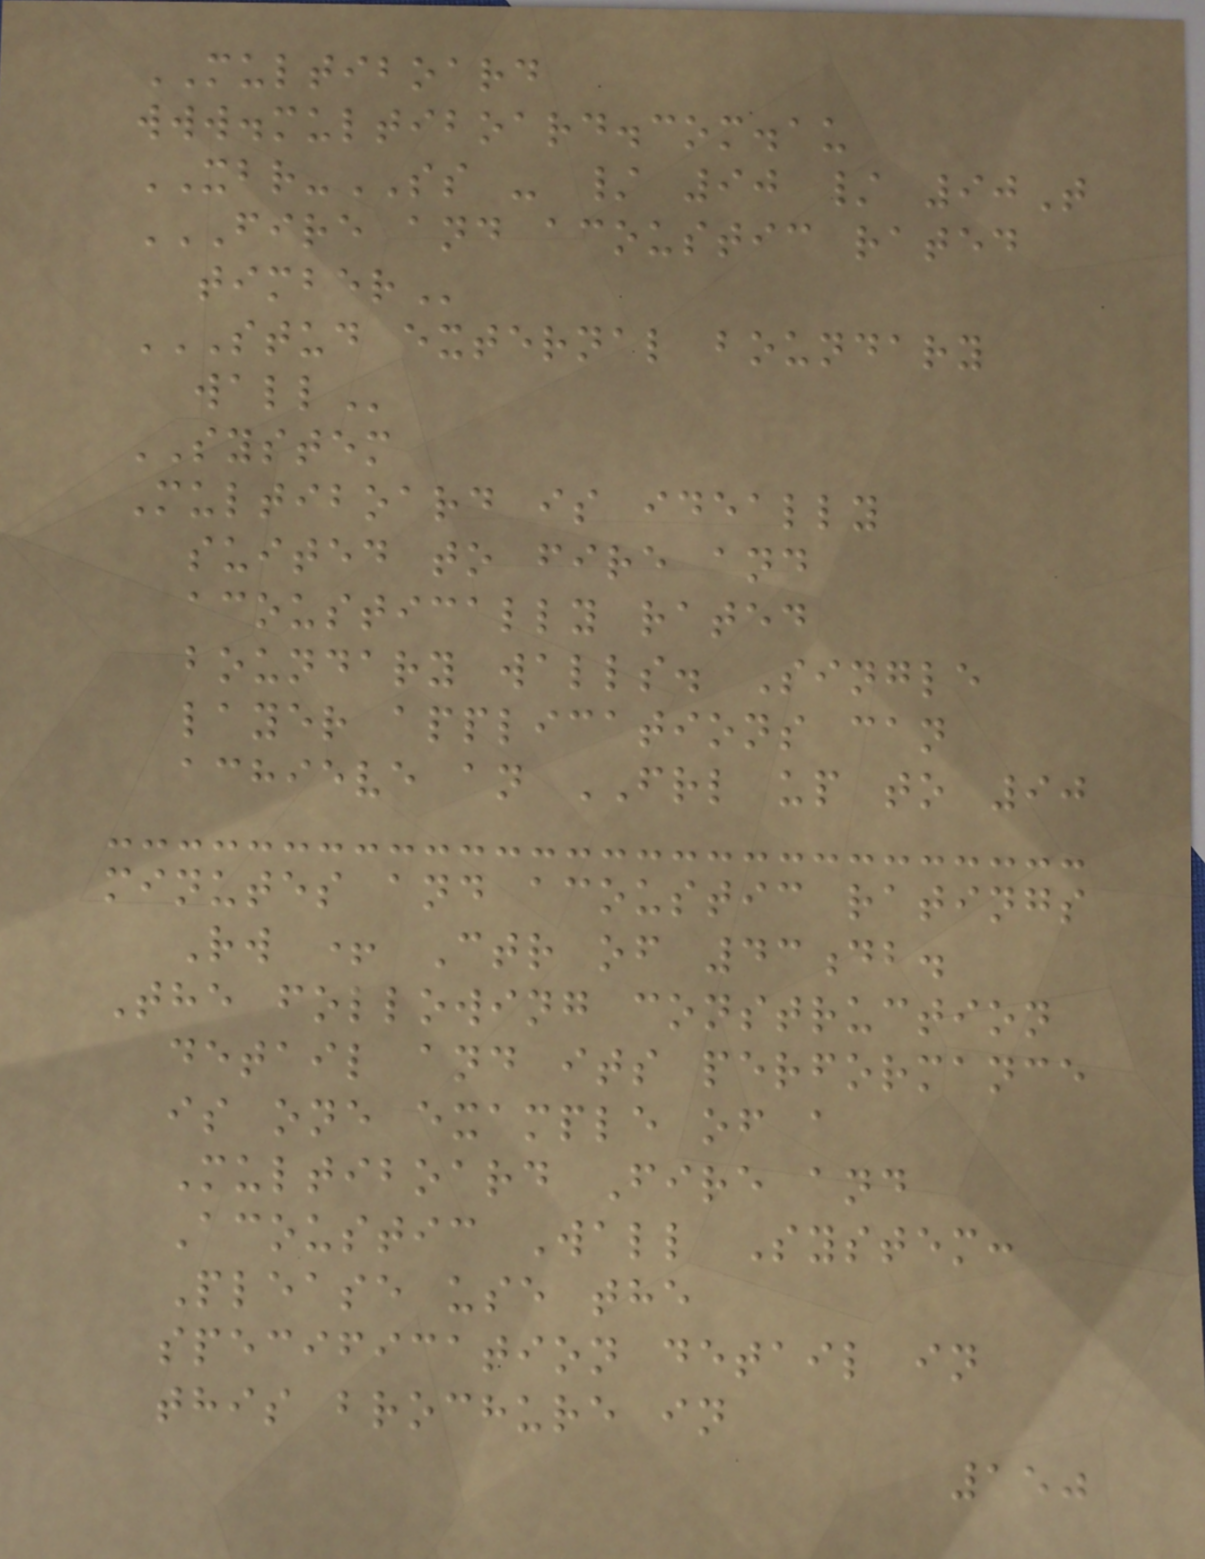MULTIBOARD
www.multiboard.com.au
XBR-SS - / 90 / 90T
FIRE AND ACOUSTIC RATED
TIMBER
STUD EXTERNAL BOUNDARY
WALL
SYSTEM
Multiboard is ideally
suited to fire and
acoustically rated
boundary walls. Single
layer applications can
achieve an FRL up to 90
minutes and acoustic ratings
Rw + Ctr of 43db.
The following construction
detail and its performance
is one example of a
Multiboard Fire and
Acoustic Wall System:
Please use the
specification detail in
this brochure in
150
